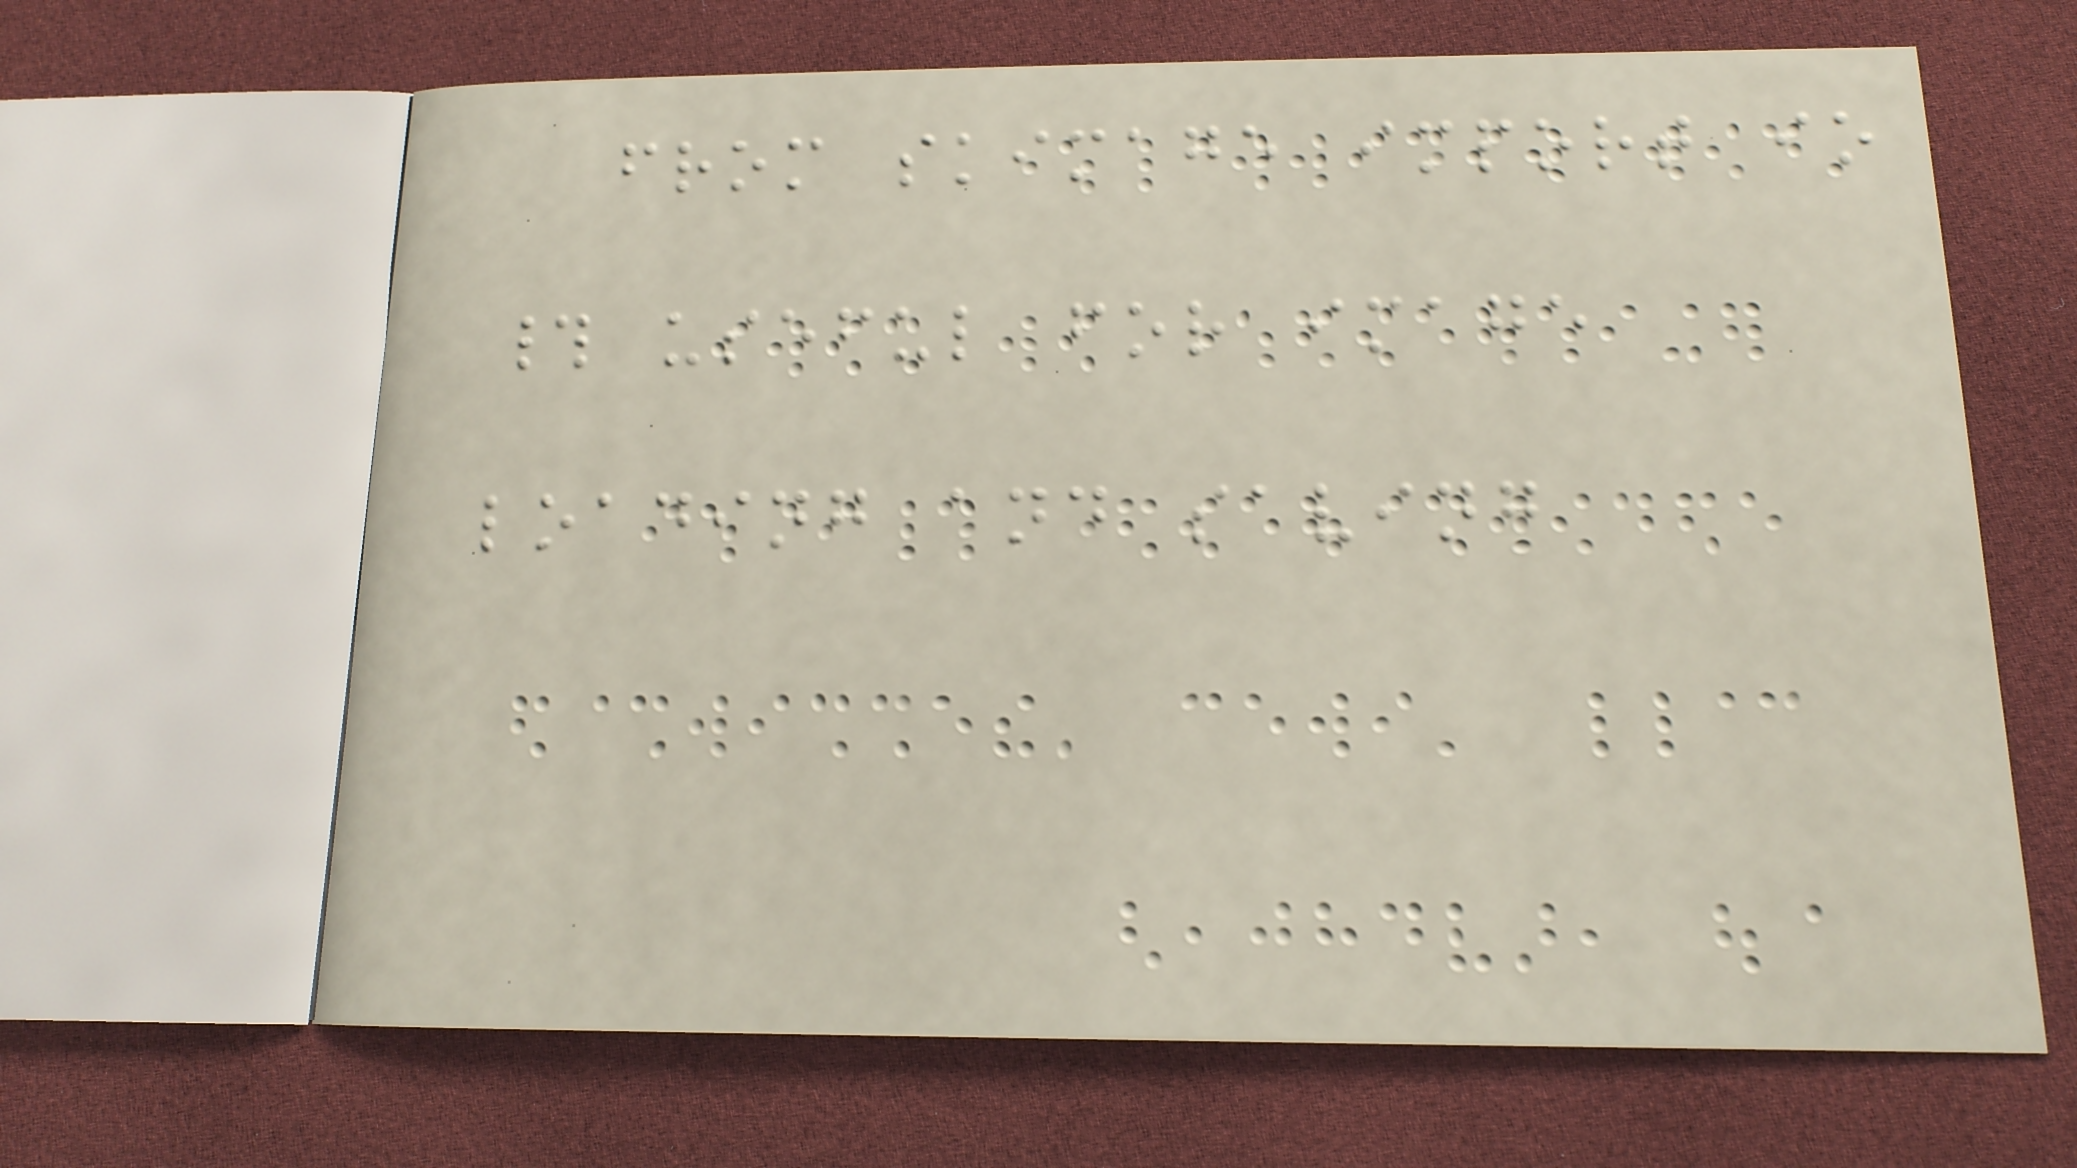from skimage import io
# useful for image
loading and saving
